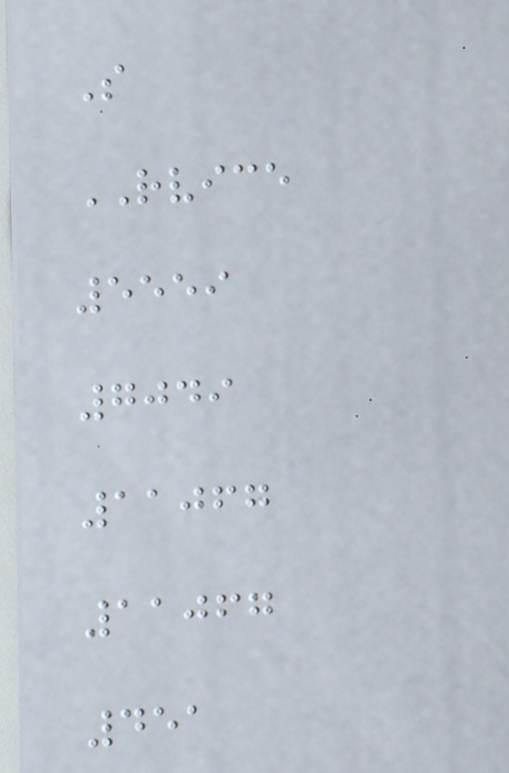S
RVICE
5559
7049
11067
11067
451
